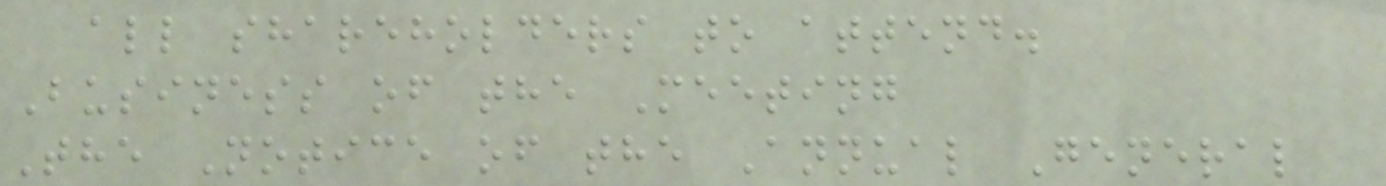all shareholders to attend.
Business of the Meeting
The Notice of the Annual General
